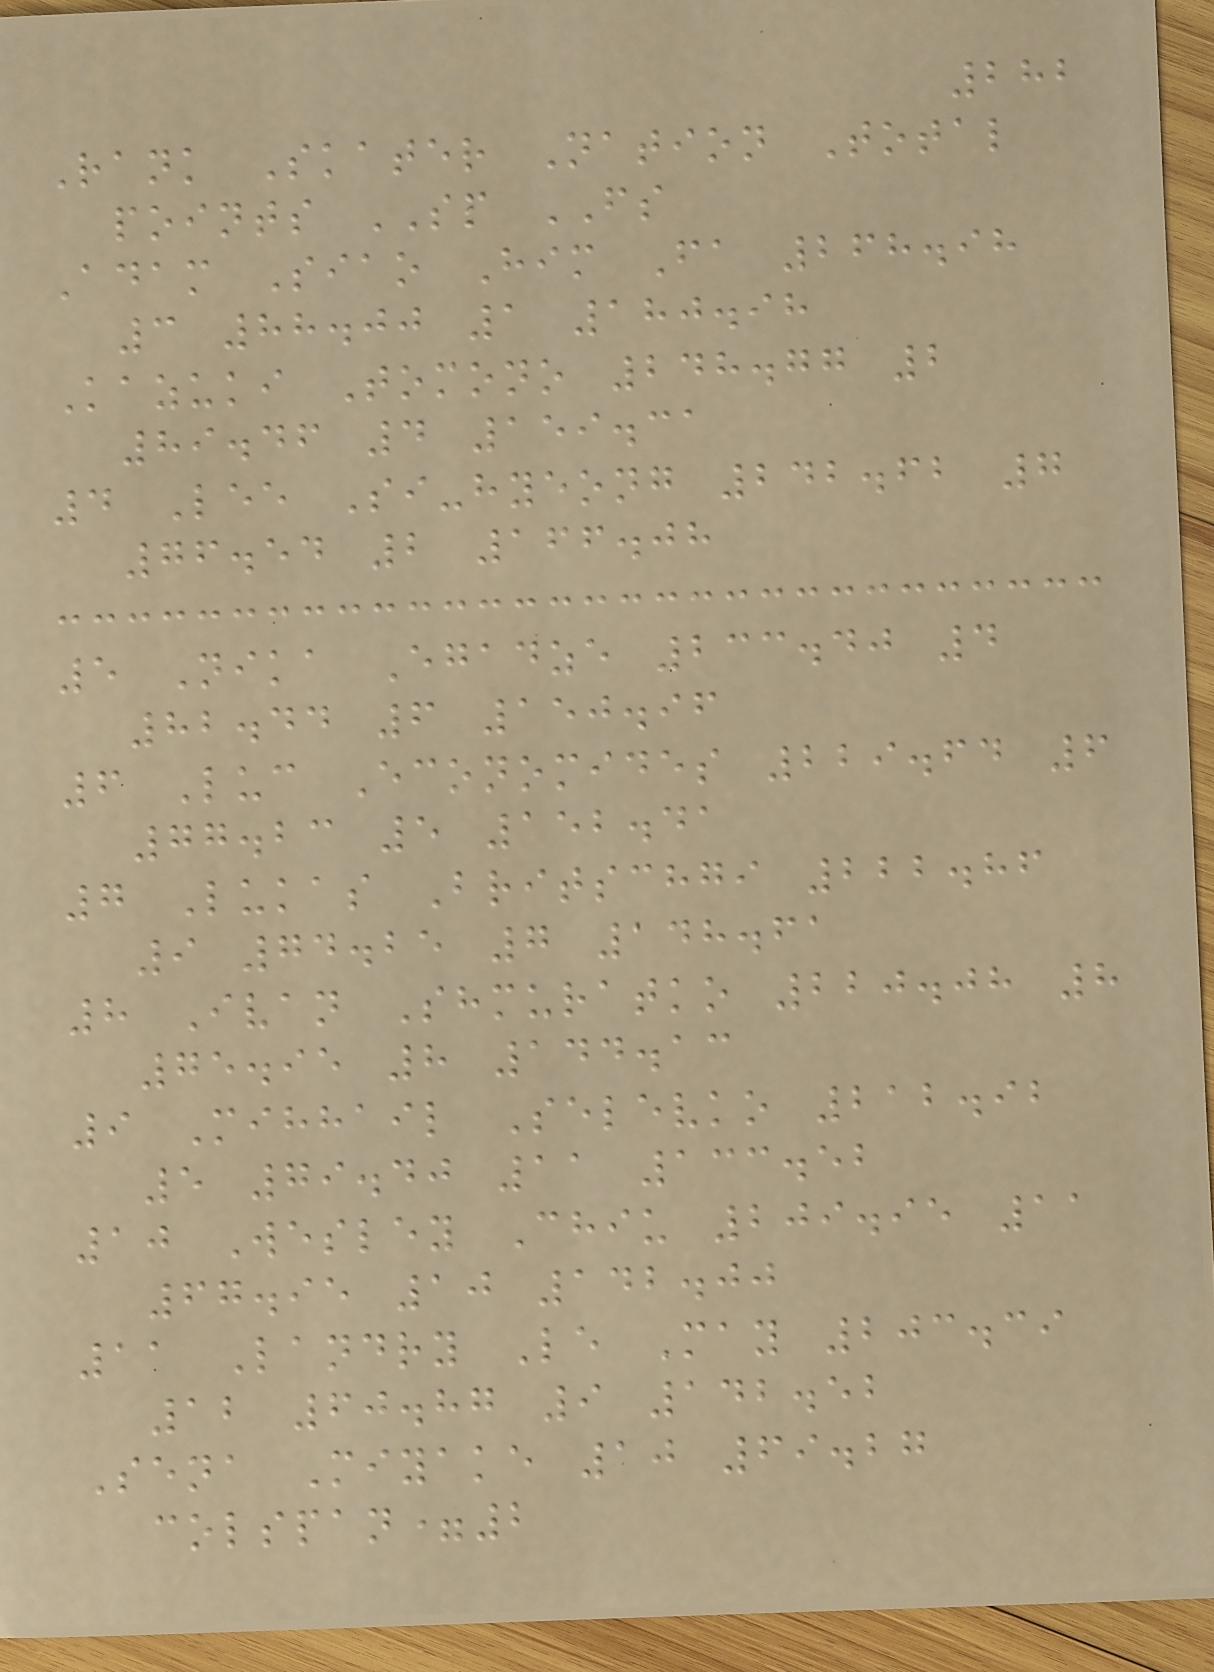282
Rank Skater Nation Total
points SP FS
Adam Siao Him Fa 268.98
3 88.00 1 180.98
Kazuki Tomono 248.77 2
89.46 4 159.31
4 Lee Si-hyeong 242.62 7
76.54 2 166.08
5 Nika Egadze 233.40 4
82.44 6 150.96
6 Luc Economides 229.64 6
77.23 5 152.41
7 Lukas Britschgi 222.86
9 74.25 7 148.61
8 Ivan Shmuratko 220.08 8
75.95 8 144.13
9 Mihhail Selevko 212.92
5 79.40 11 133.52
10 Wesley Chiu 209.95 11
67.95 10 142.00
11 Landry Le May 203.39
12 60.87 9 142.52
Sena Miyake 10 69.27
colspan=2
